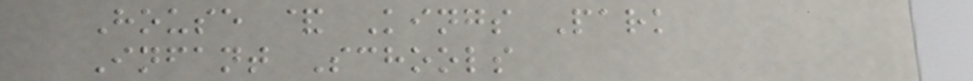House & Kings Park
Infant Schools
